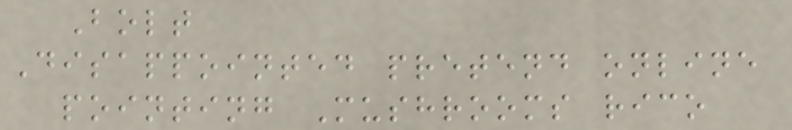Bolt
Disappointed pretend online
pointing Mushrooms rico
